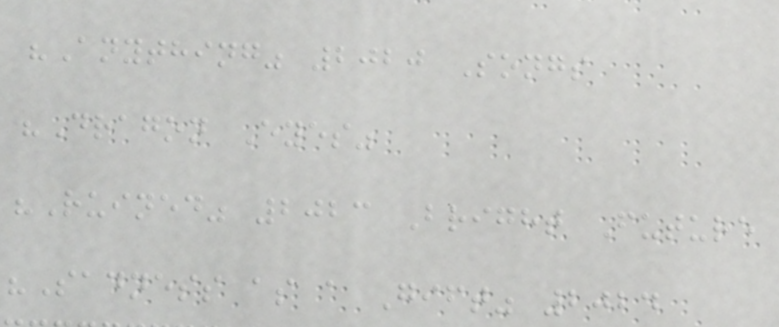"Anything" 2020 Songs
"Dragon Eyes"
"Ruined" 2023 Bright Future
"Sadness as a Gift" 2024
